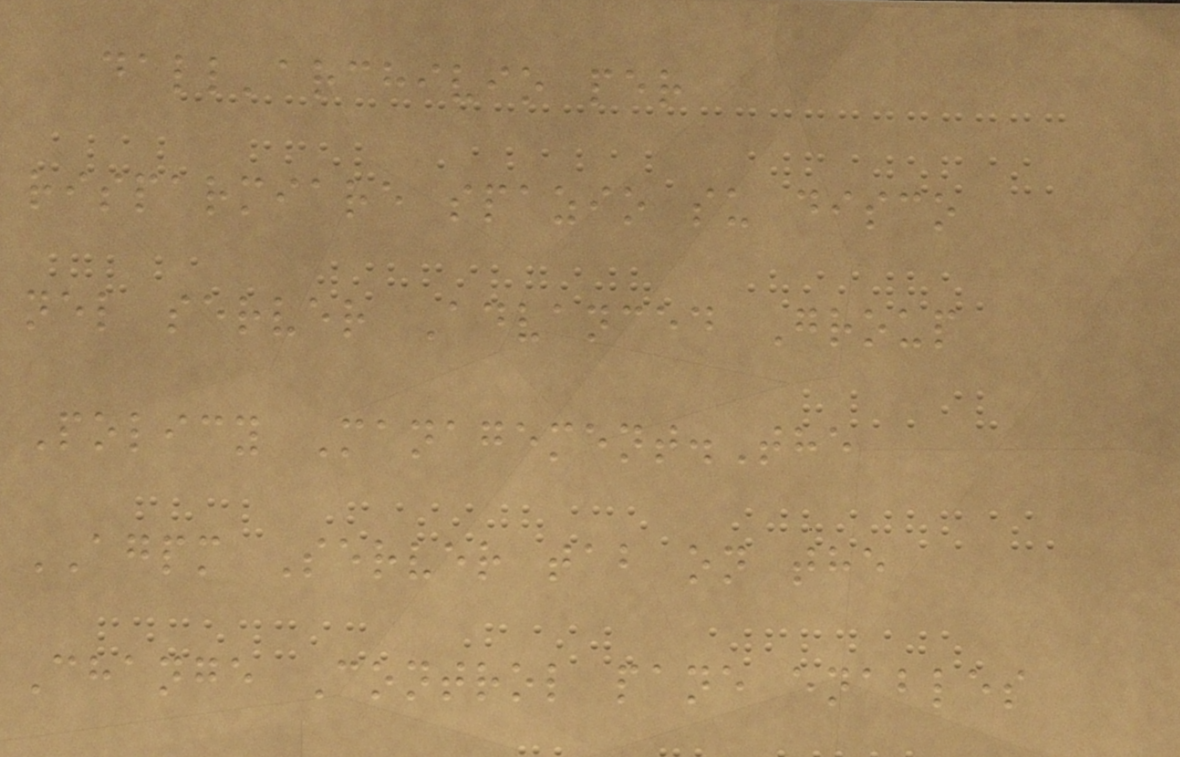dall'archivio per
risparmiare spazio su disco
nel server Advanced Group
Policy Management.The
AGPM Server tab on the
Change Control pane enables
